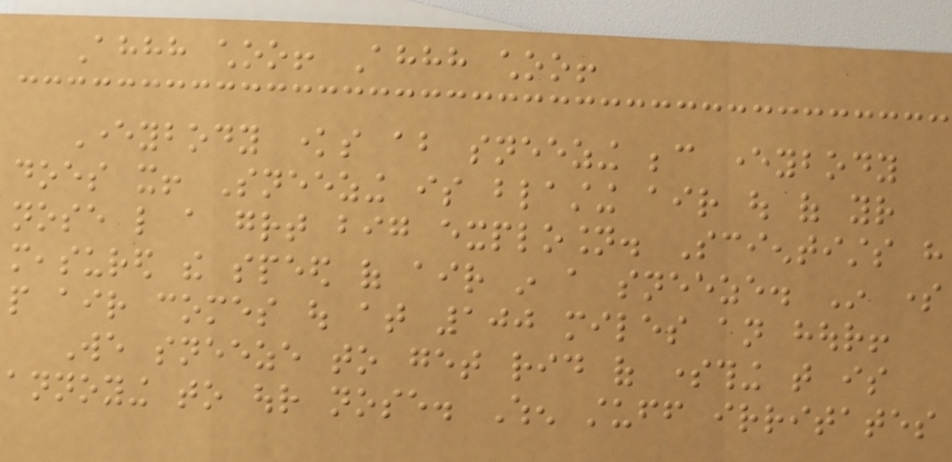Ahhh choo! Ahhh choo!
Everybody knows about sneezing because everybody
does it! Sneezing is blasting air out of your
nose like a great big explosion. Scientists have
measured the speed of air in a sneeze. In some
people air comes out at 100 miles an hour!
We sneeze to get rid of something that is
annoying to our nose. When stuff irritates
